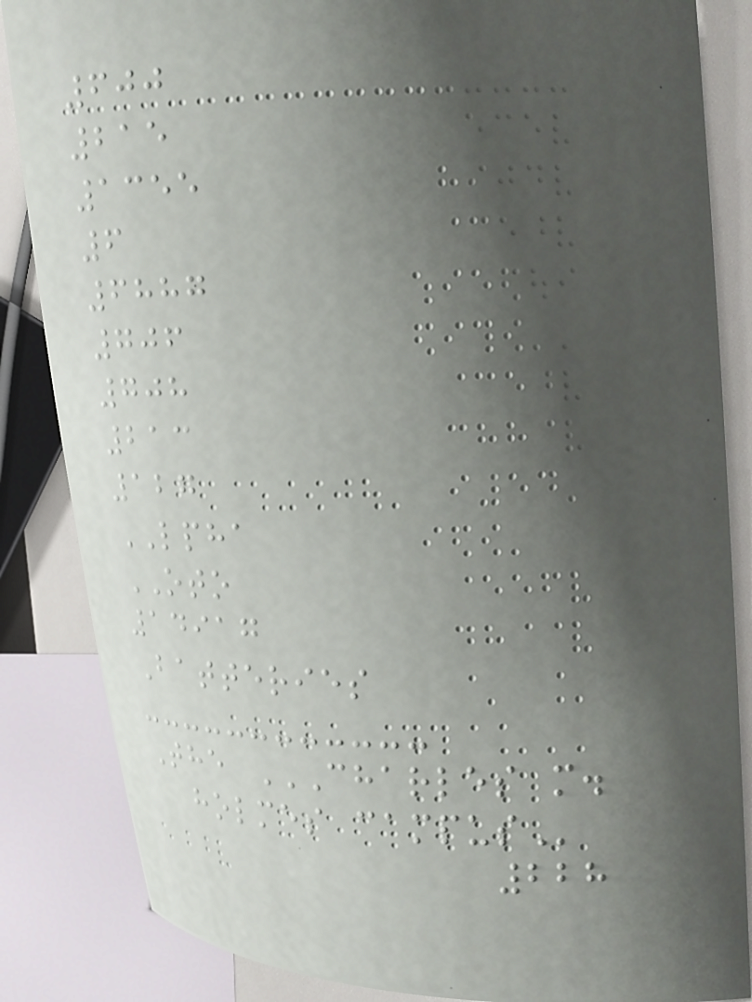600
215
1355
6
6887
706
708
213
127
LPHA
OTO
14917
Batteries
The CHARLES M.
HOLMES CAMPUS
228
